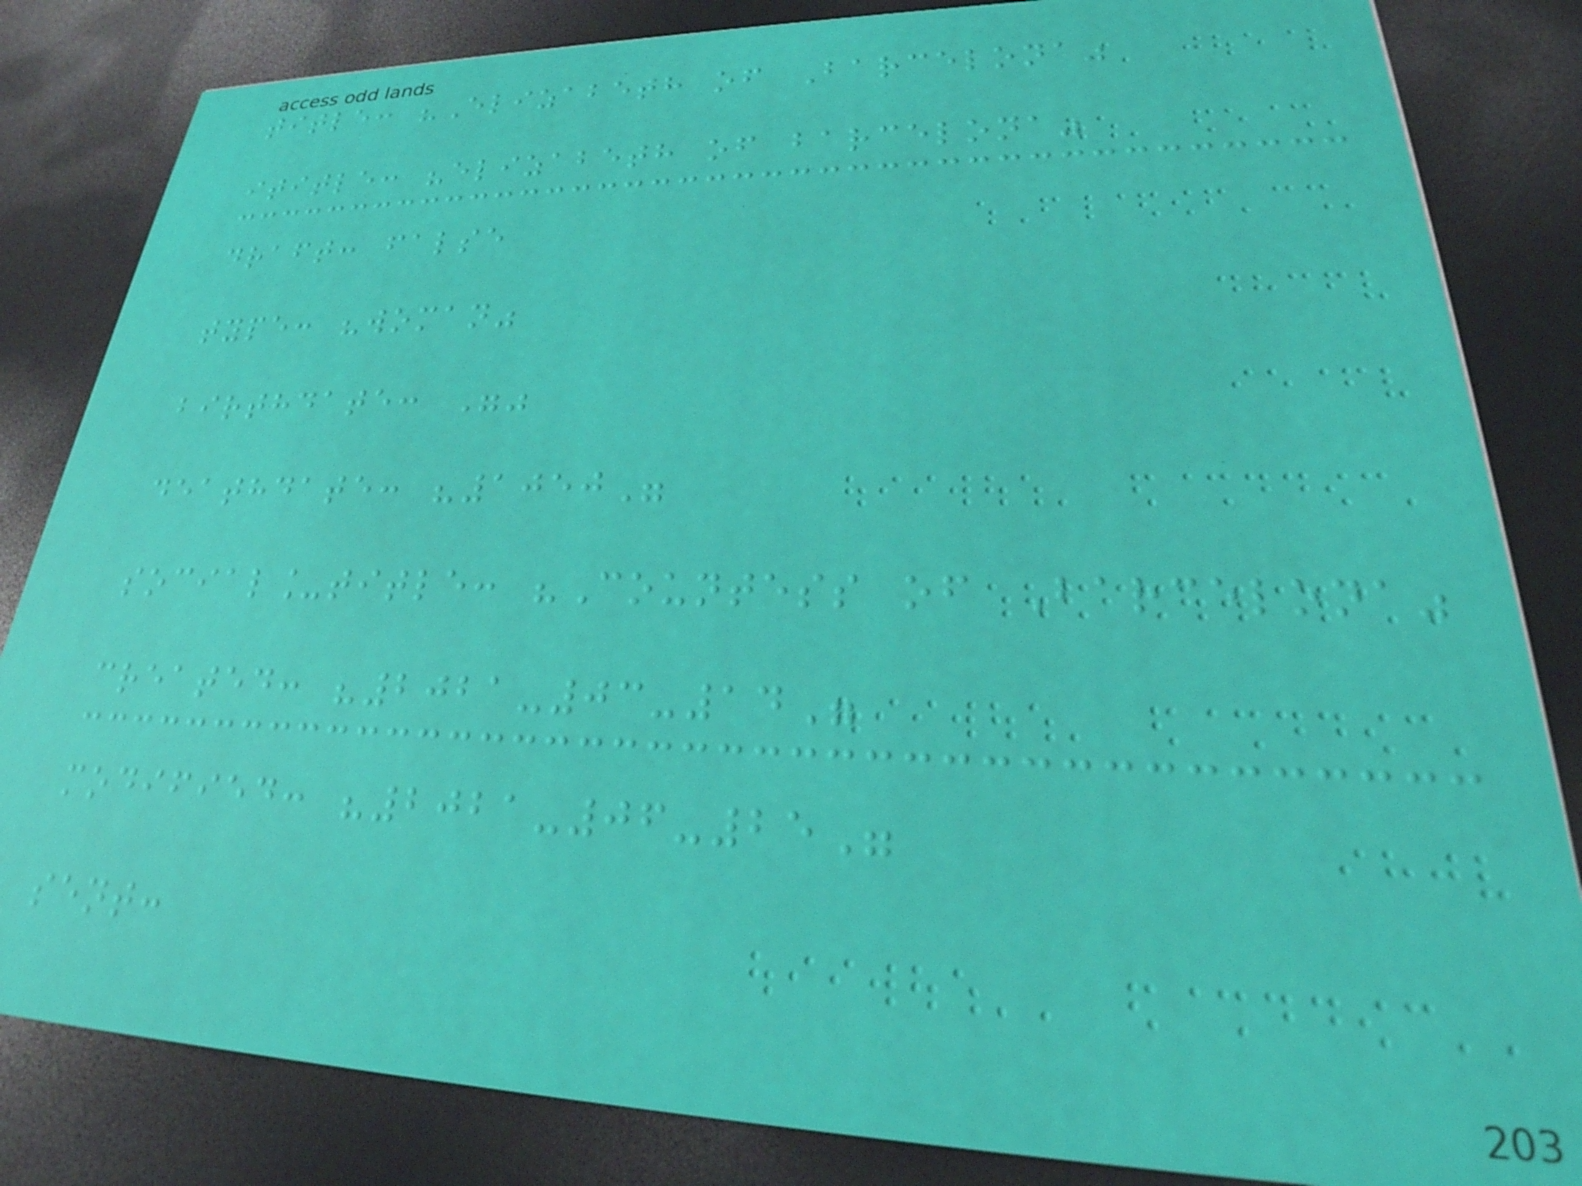title: "Elizabeth of Barcelona"
ititle: "elizabeth of barcelona"
draft: false
type: "woman"
birthdate: ""
deathdate: "1050"
social_title: "Countess of Barcelona"
created: "2021-03-14"
modified: "2021-06-25"
sent:
